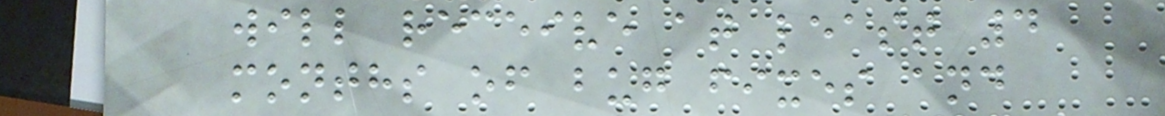will receive at least 4
months of bug fixes and
